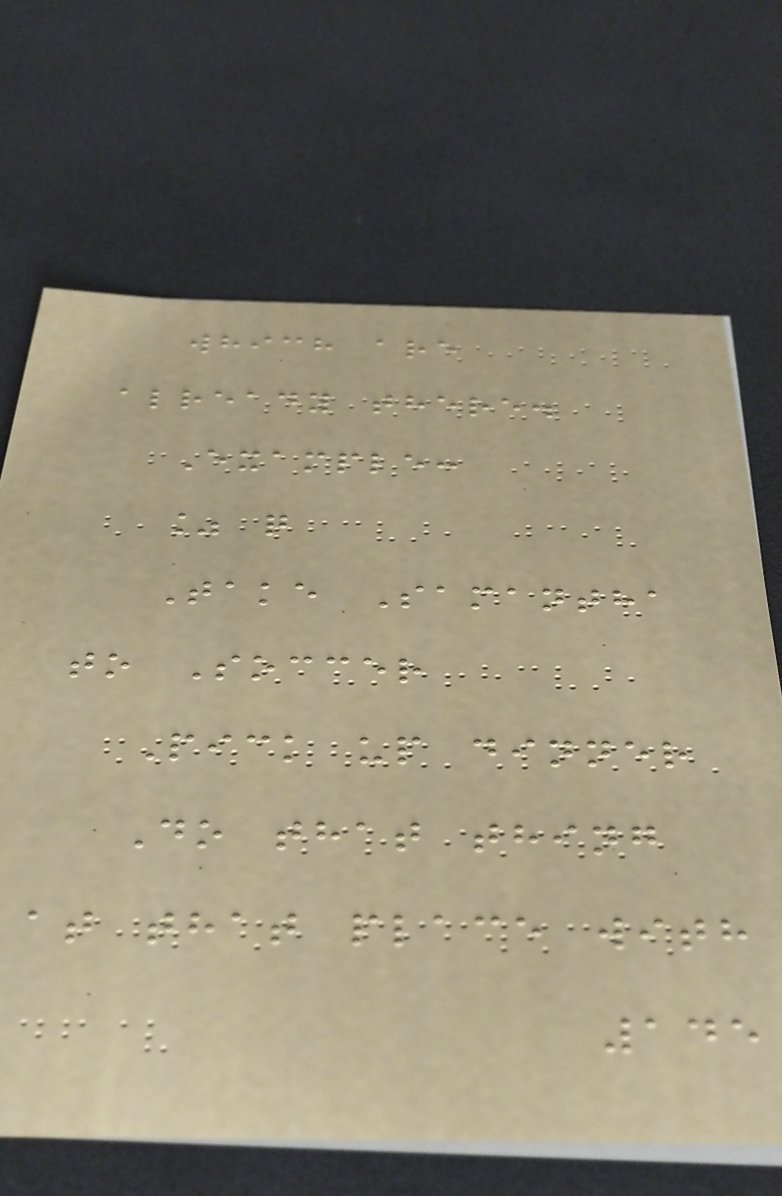which are
already there.
Example:
% q
Take Samantha
to Soccer
Pick up dinner
Do that thing
at that place with
145
